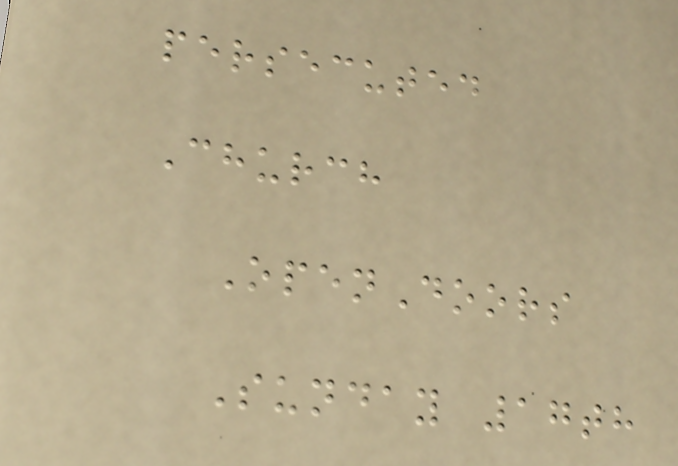persecuted
Church
OpenDoors
Sunday 17th
